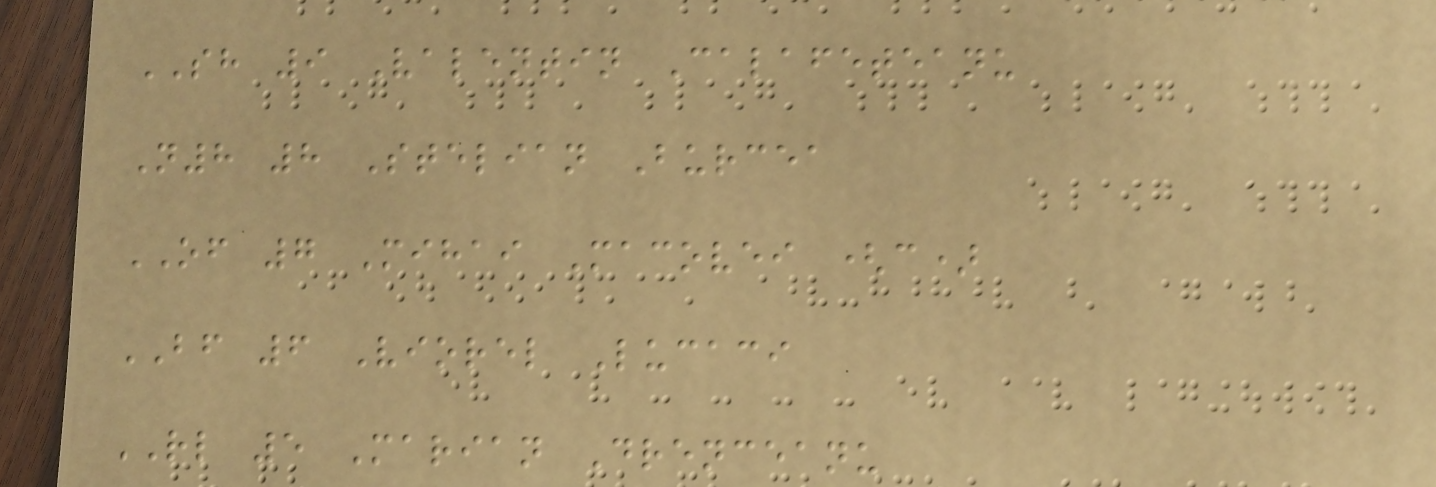SH 9 Valentin Calafeteanu
N8 8 Stelian Burcea
OF 7 Mihai Macovei (c)
BF 6 Viorel Lucaci
RL 5 Marian Drenceanu
